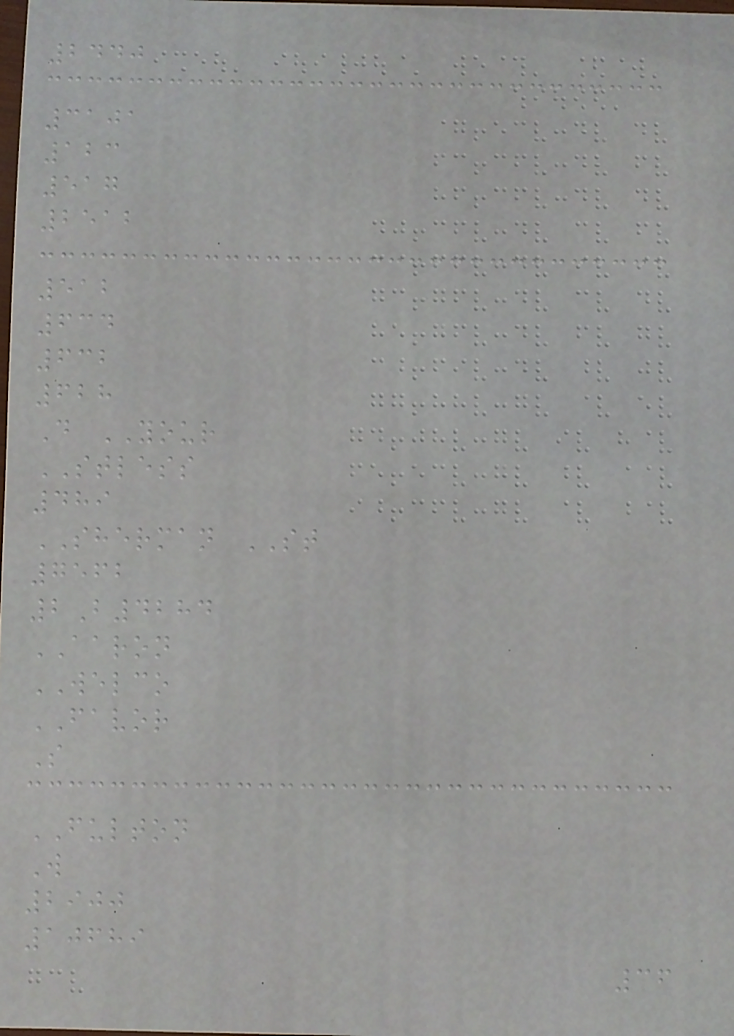2440
3101
123
517
2512
512
634
632
628
D YOUR
STLESS
489
SHERMAN ST
7562
2B4284
AARON
WELCO
FAVOR
S
FULTON
W
2900
10689
36
